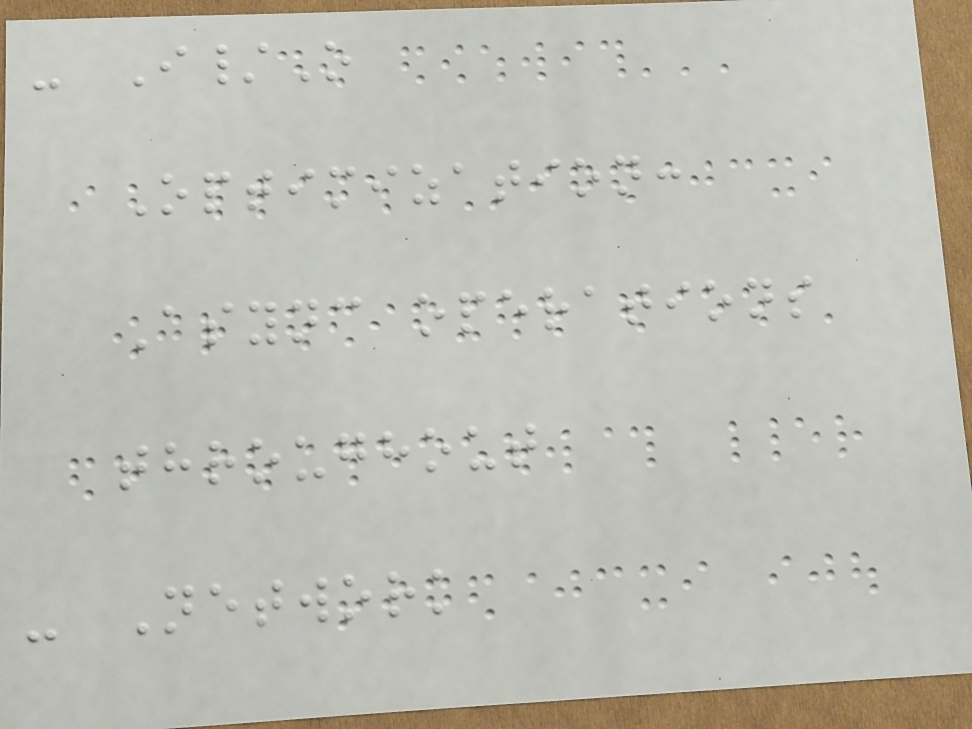- I/O
Optimization:
Async operations
throughout
- Network
